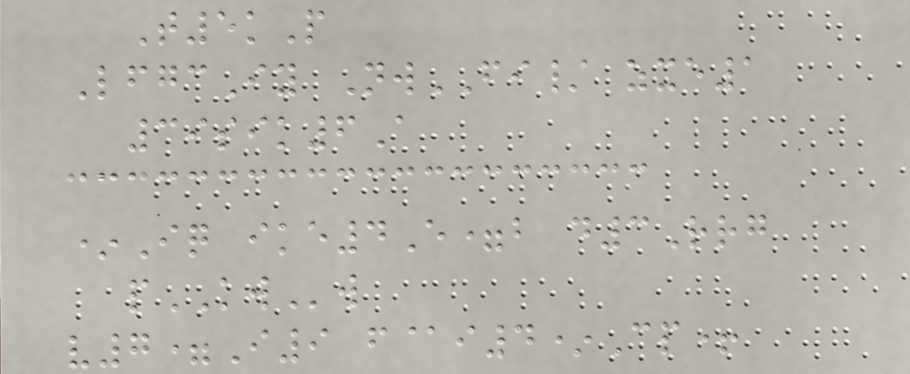T5kP
LfgcIy NwFI/ zxe1
39sik6A
*Iq ike4E=b d3Rrg
pKWw
v7=I9 f@i4*Cp+
